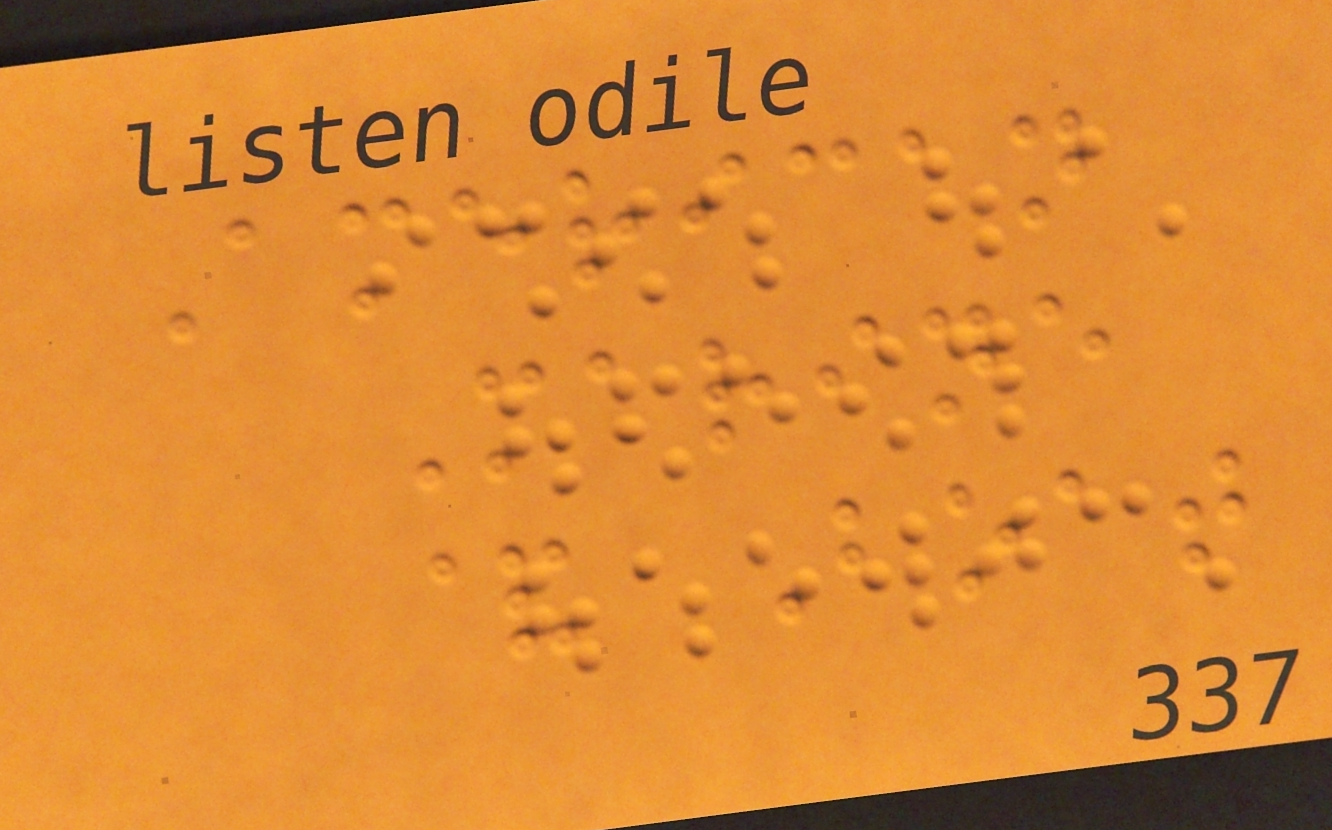American
Marine
& Boat
